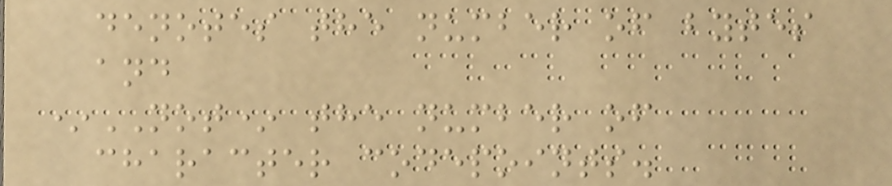denotes the number of bytes
and
*NOT* the number of
character codepoints.
